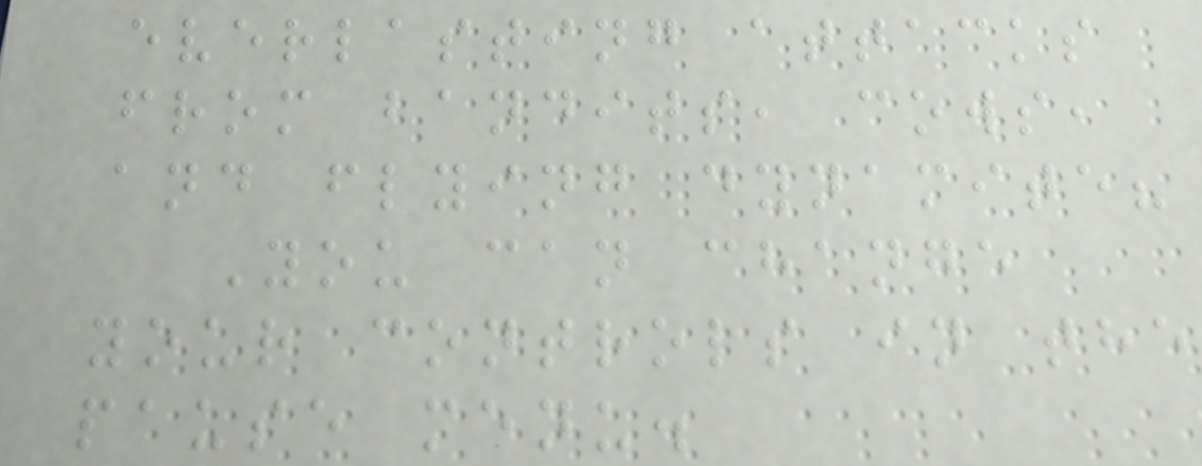everlasting attacks
from bandits, cows,
and flying dynamite?
You can change
your controls in the
pause menu.
